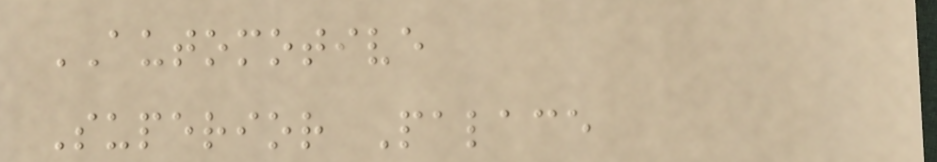AUTOMOTIVE
Superior Palace
